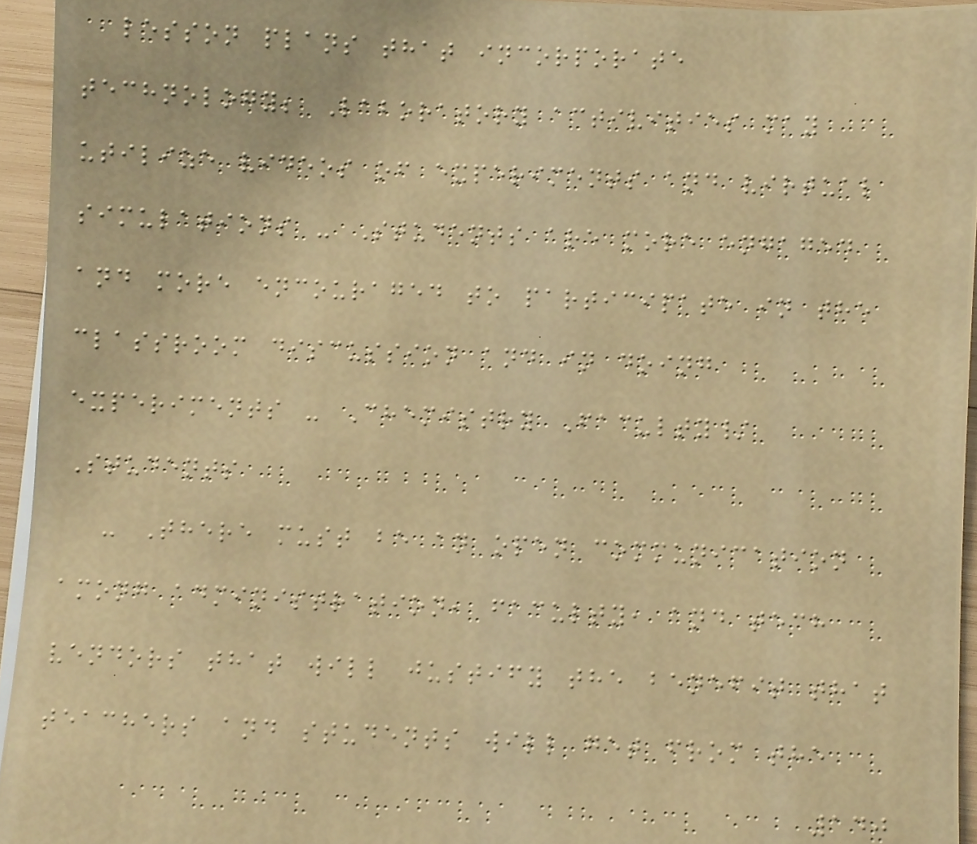lesson plans that incorporate
technology; Laboratory activities may
utilize videos of experiments and virtual
simulations - Students are more engaged
and more encouraged to participate in the
classroom discussion and in doing
experiments - Chemistry Faculty/
Students
- There must be an open communication
among administration, faculty, and tech
vendors that will justify the benefit that
teachers and students will get from the
140
